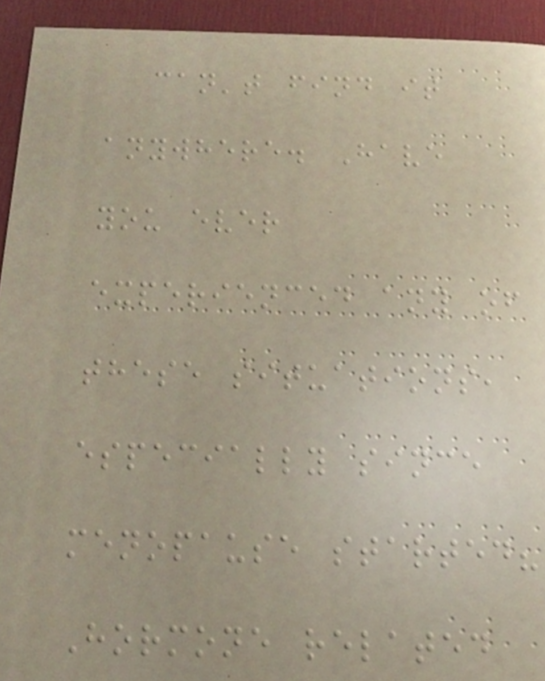can't find it
anywhere. Have
you ever
experienced any of
these situations,
especially since
menopause started?
Hormone related
